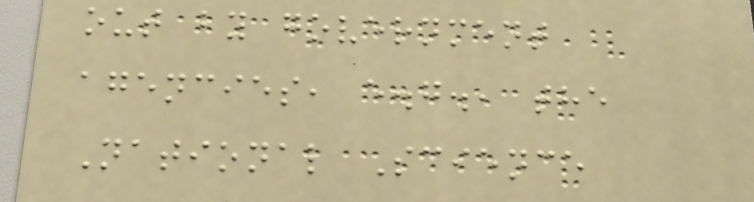out by government
agencies, e.g., the
National Science
